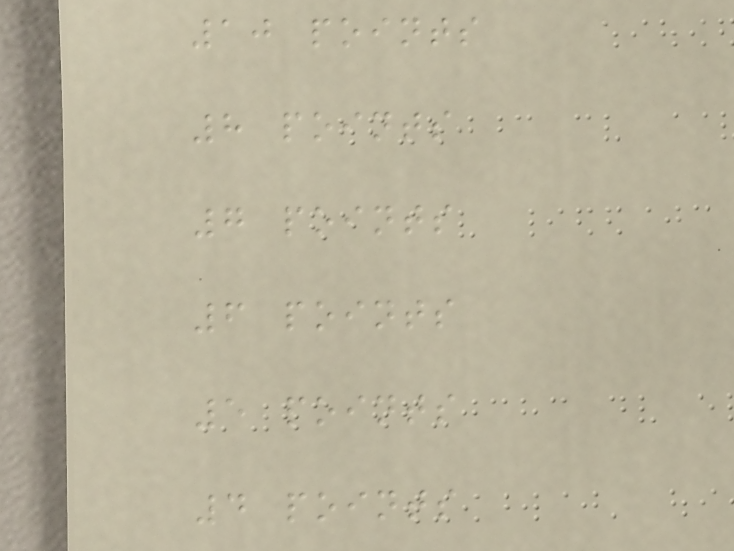10 points
8 points
7 points
6 points
5 points
4 points
